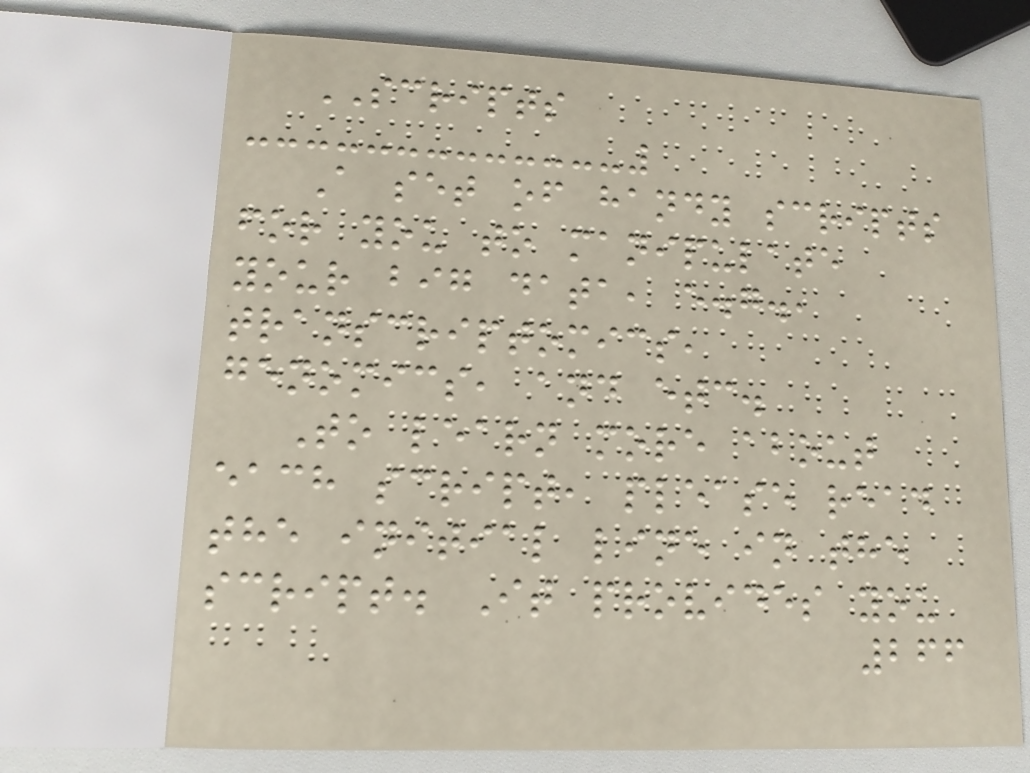SCRIPTS
A set of handy scripts
for you to manipulate
your big data, e.g.,
transcriptomics,
genomics, and etc.
To learn more about
each script, please read
the initial line in the
script. It provides you
266
